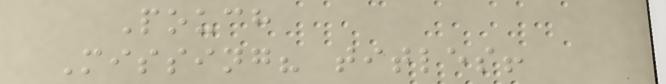Pouch
Missing? titles!
